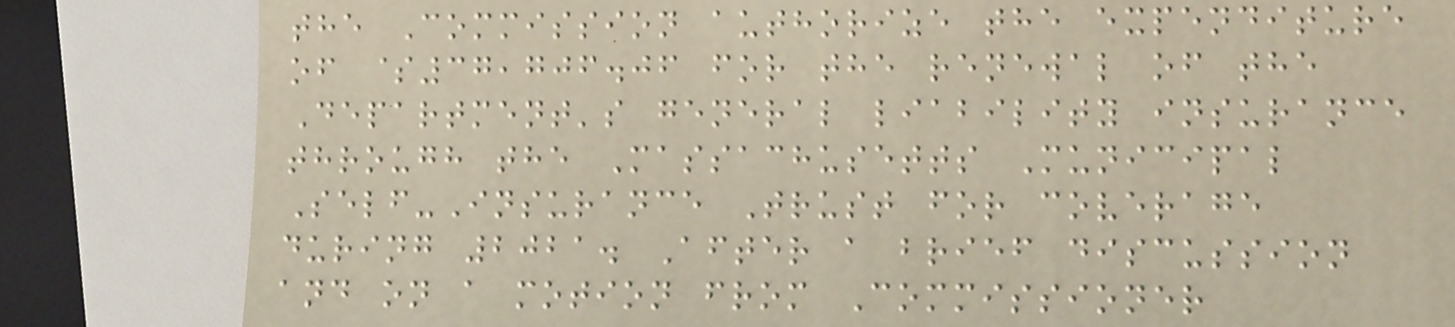the Commission authorize the expenditure
of $37,706.06 for the renewal of the
Department's general liability insurance
through the Massachusetts Municipal
Self-Insurance Trust for coverage
during 2021. After a brief discussion
and on a motion from Commissioner
